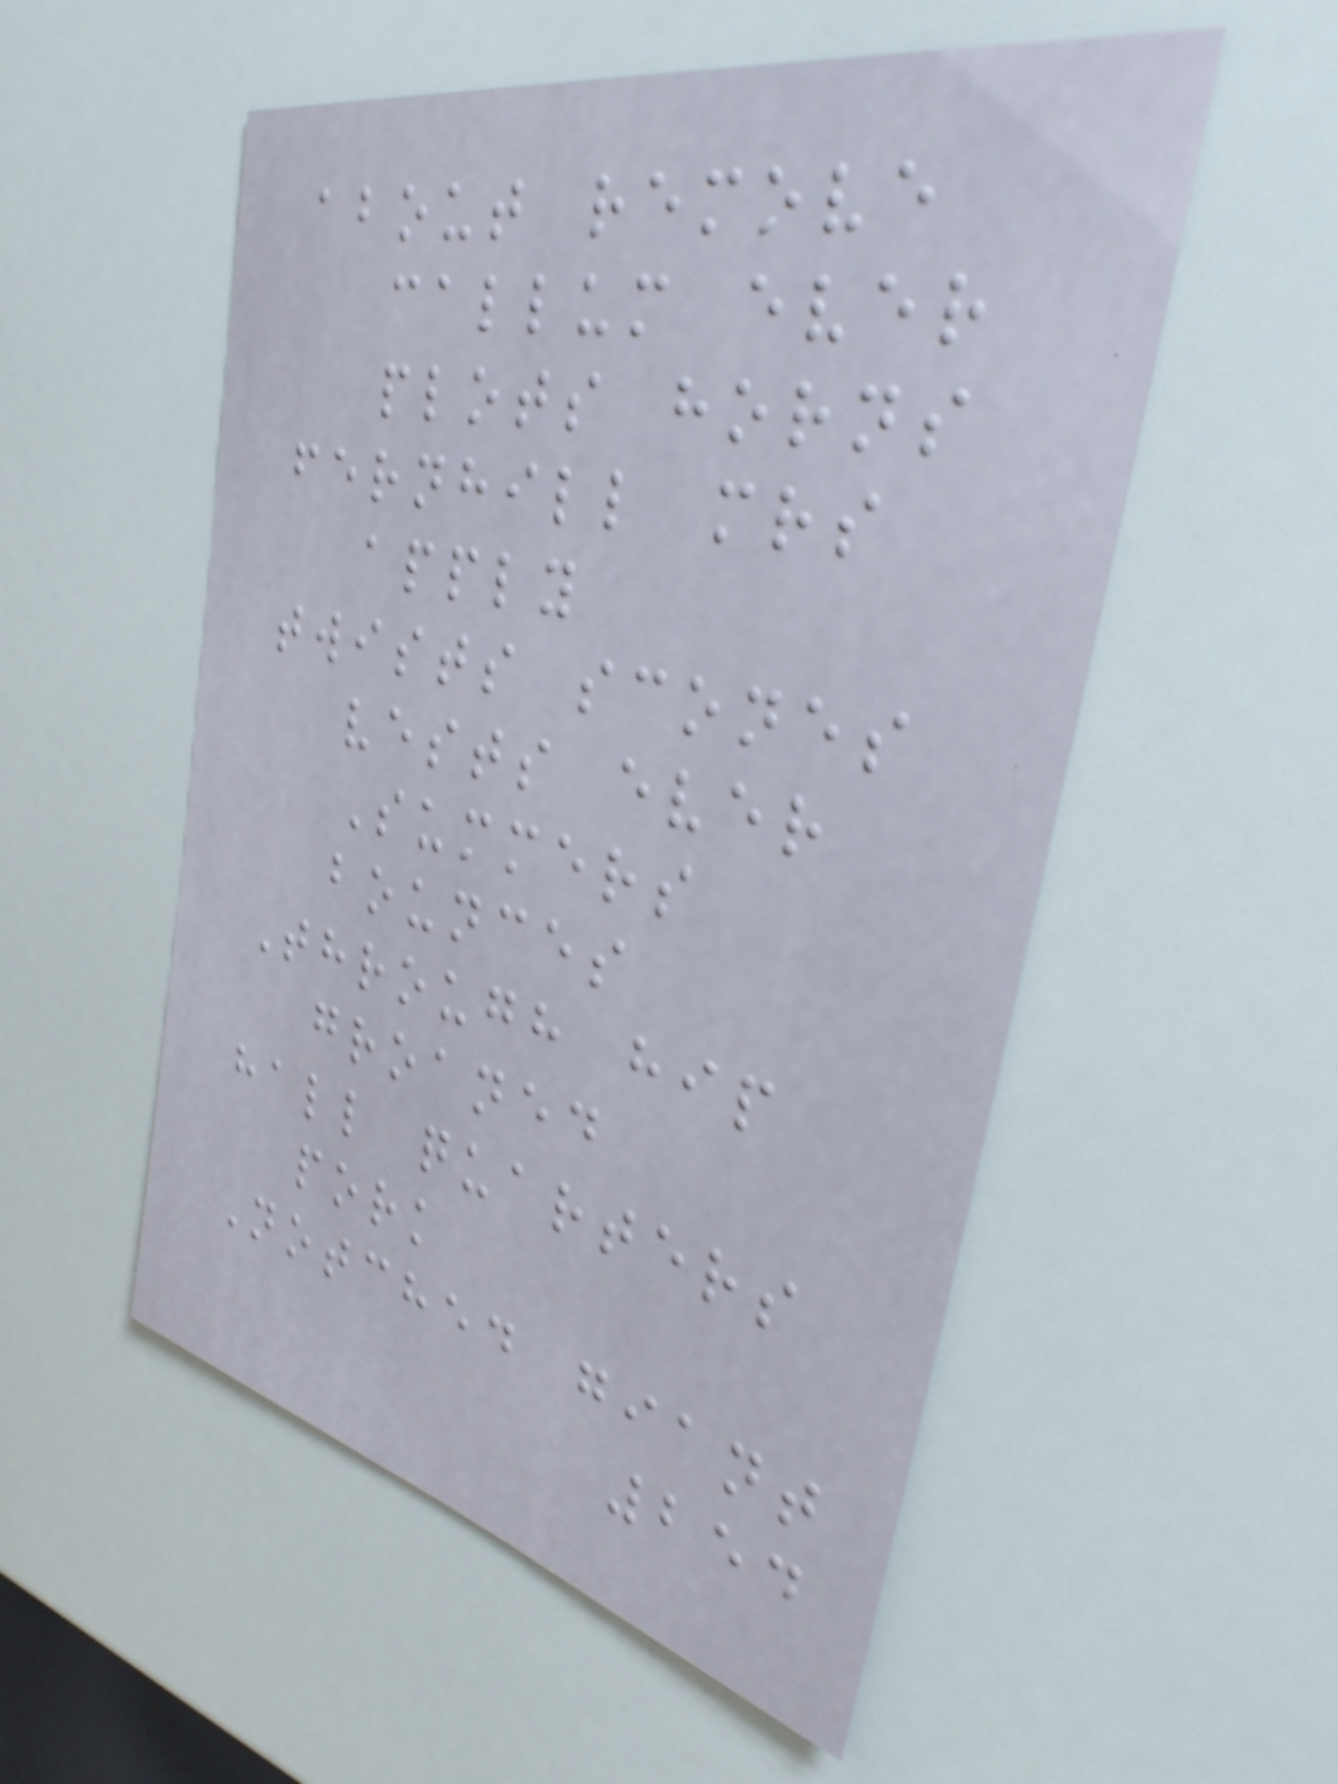about remove
callum ever
plots horns
fernhill mrs
apply
twists scones
vests ever
Summers
bounces
Through hip
groaned
hall quarters
pork
Notched giant
254
